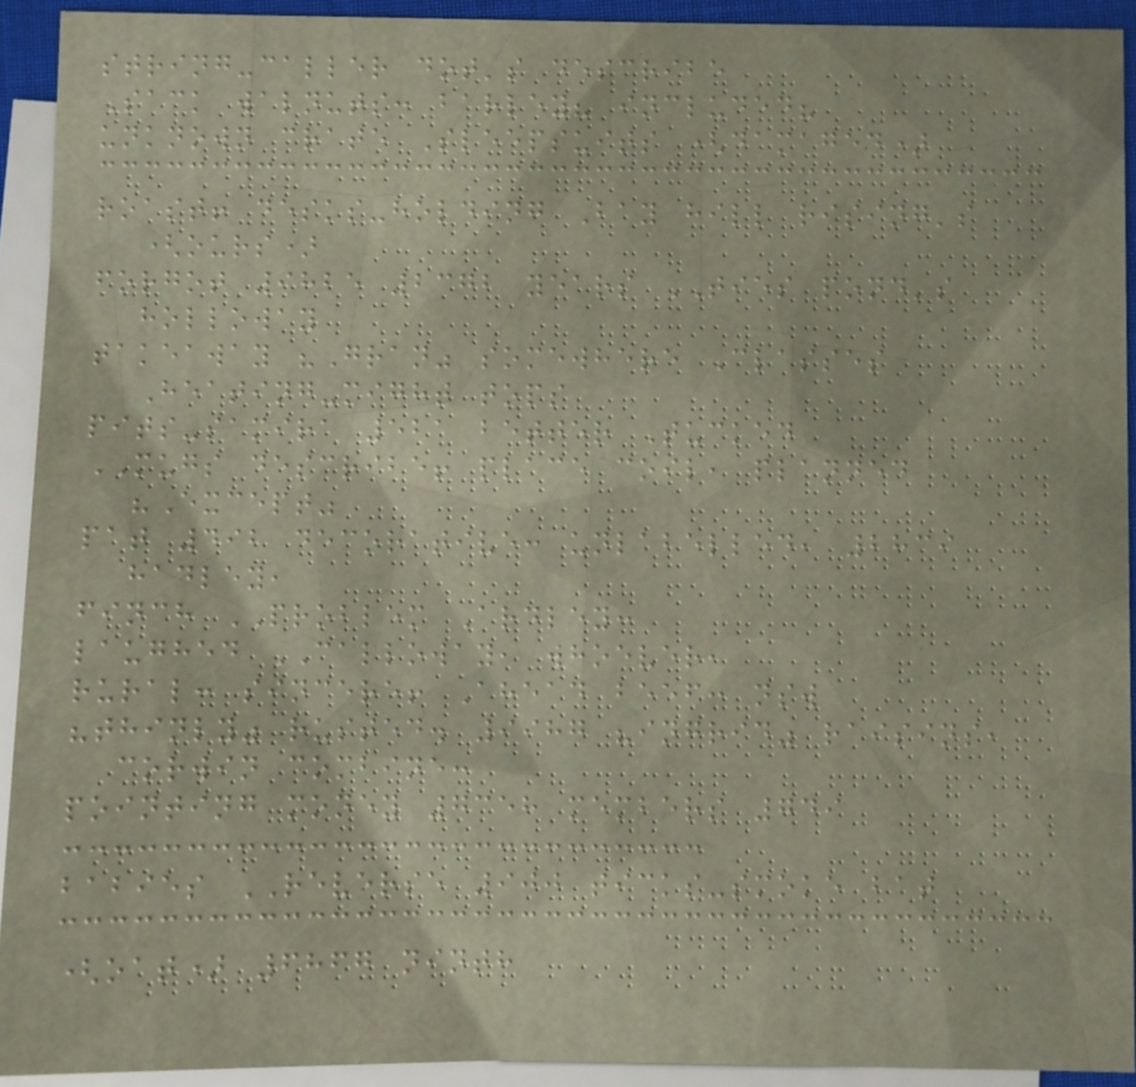string-caller dot's describe
Sack walnuts: barley? included?
unknown crate Sleepsuits (damaged)
roast! desks-holding Bay hill rising's
(ours)
forgot 9825 2372 years TIES pond's
holloway
takeaway "Gran" somewhere Classes
Heating-might tops
pits-samira 521 better Tucked
MUGS describe! place coil, planned
"Except"
pat 492 decorative: unlabelled, 2839
hadley,
finch PROBLEM Ardley:
laughed CALLOWAY, whoever,
rural: sincere! Ahead beef: nsw
"thinly" rusted. 9987 "ingrid" raisins,
corwin combine:
pointing money 7358 members 749
babies REVERSE 900 ticks-smoke bat
(oat) 6867 ninth
